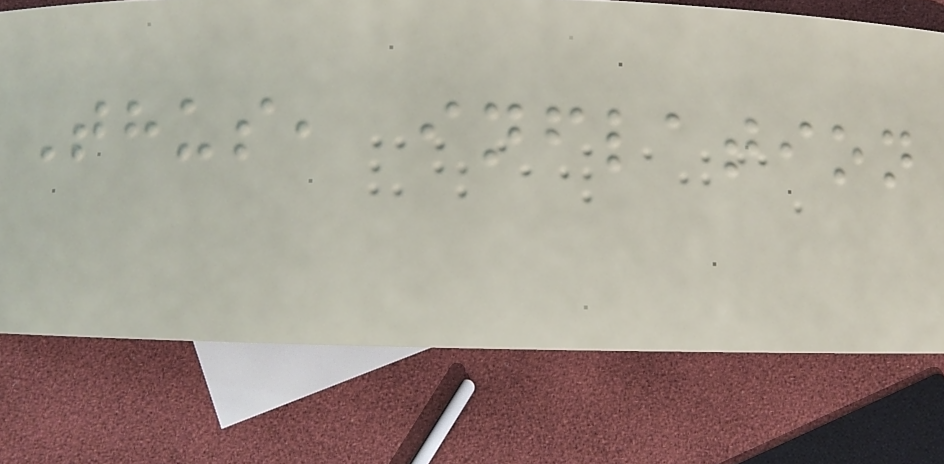Thus, inflation
